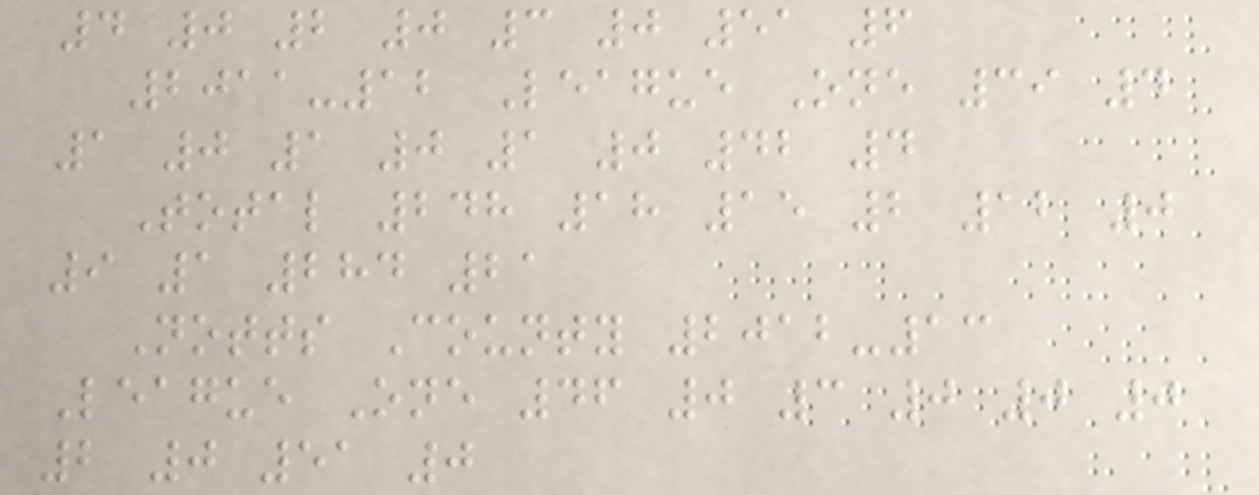4 0 2 0 3 0 51 6
2011-12 League One 39 4
1 0 1 0 1 0 42 4
Total 248 18 15 2 12 0
9 1 284 21
Notts County 2012-13
League One 46 0 3 0 0 0
2 0 51 0
